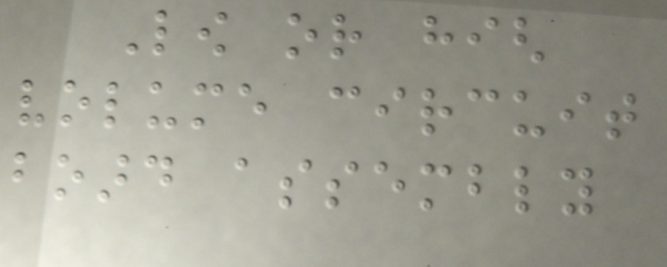Low or high
volume circuit
board assembly
